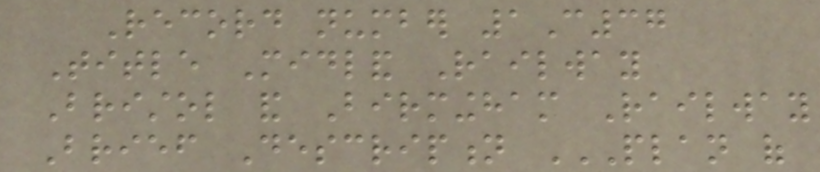Record number 1C37
Title Midland Railway
Bristol and Birmingham Railway
Brief Description PLAN OF
